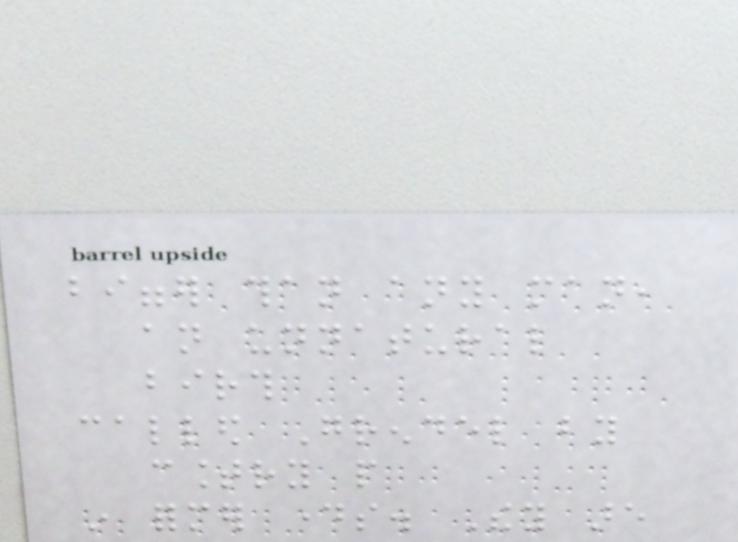bigger than any man,
an unnatural
birth
called Grendel by
country people
in former days. They are
